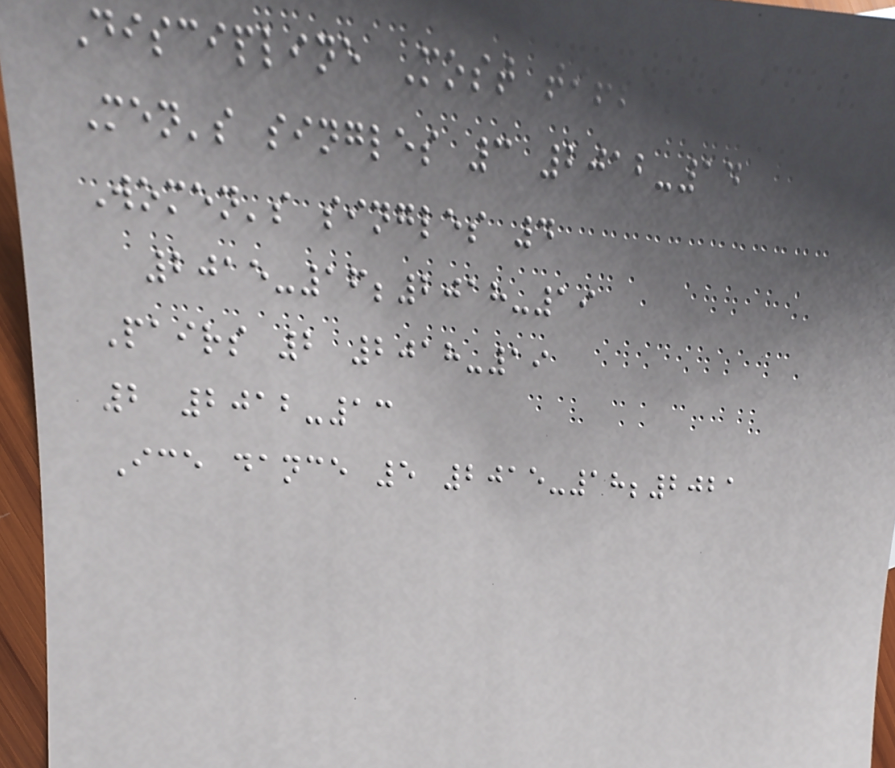Discipline Most titles
Men's singles 3 2012-14
Women's singles 4
2015-16;2018-19
Pairs 2 2018-19
2 2012-13
Ice dance 5 2015-18;2021
